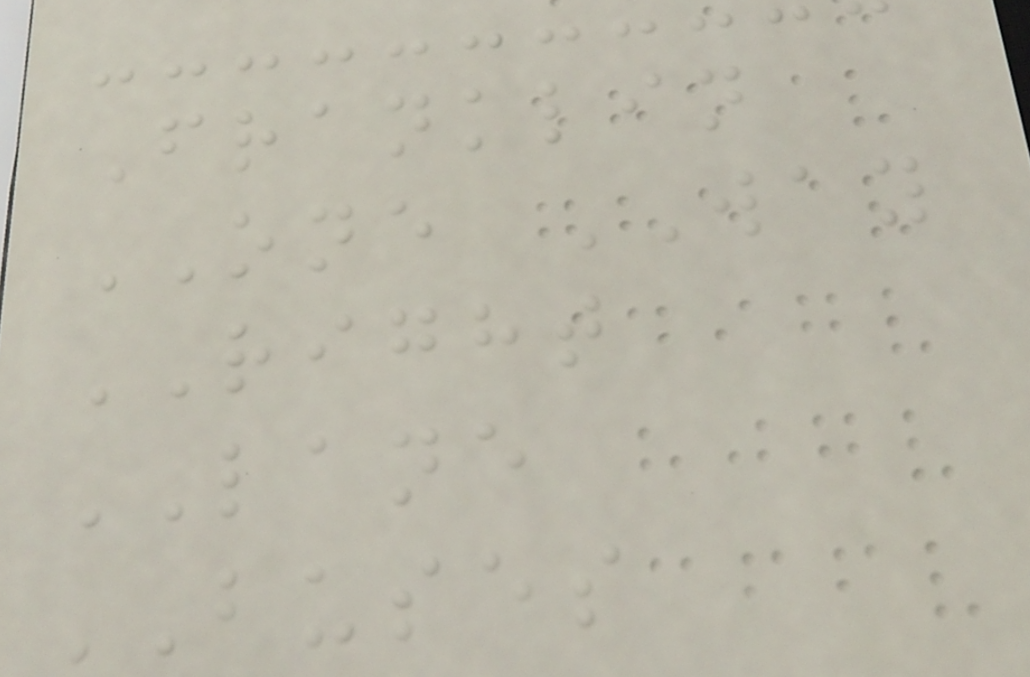Franklin
ONE WAY
RIGHT
LANE
BUSES
